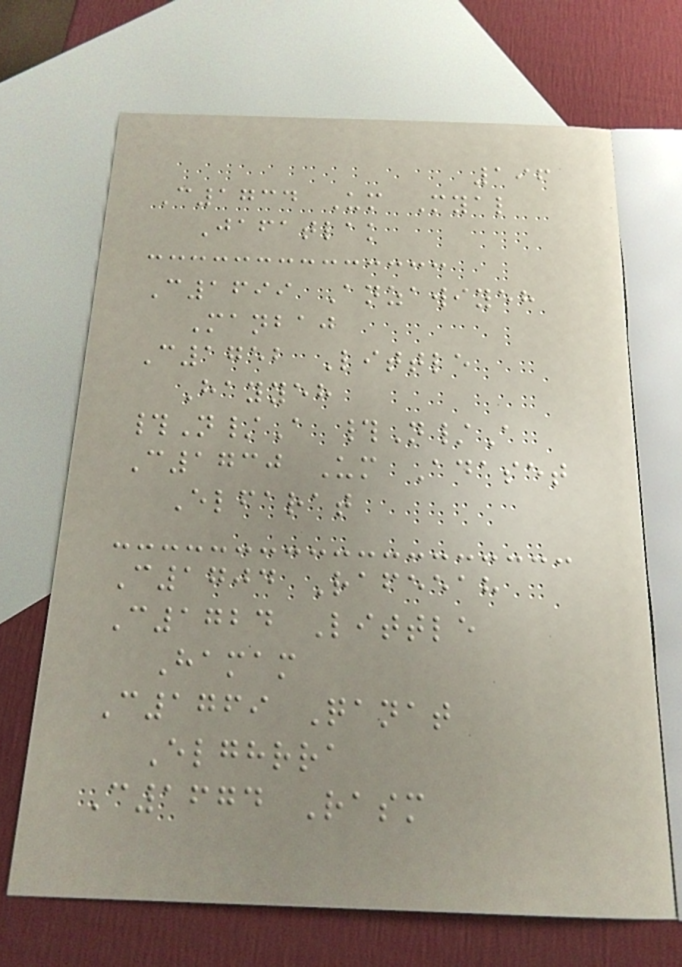196
C1734 Um Myal
Jafatlak
C1699 Anzawiyeh
Manbaj
C1752 Little
Hayyeh
#N/A #N/A
C1730 Um Adaset
Elfarat
C1704 Rafeeah
C1724 Little
Hamam
C1769 Qanat
Elghrra
C1674 Rasm
